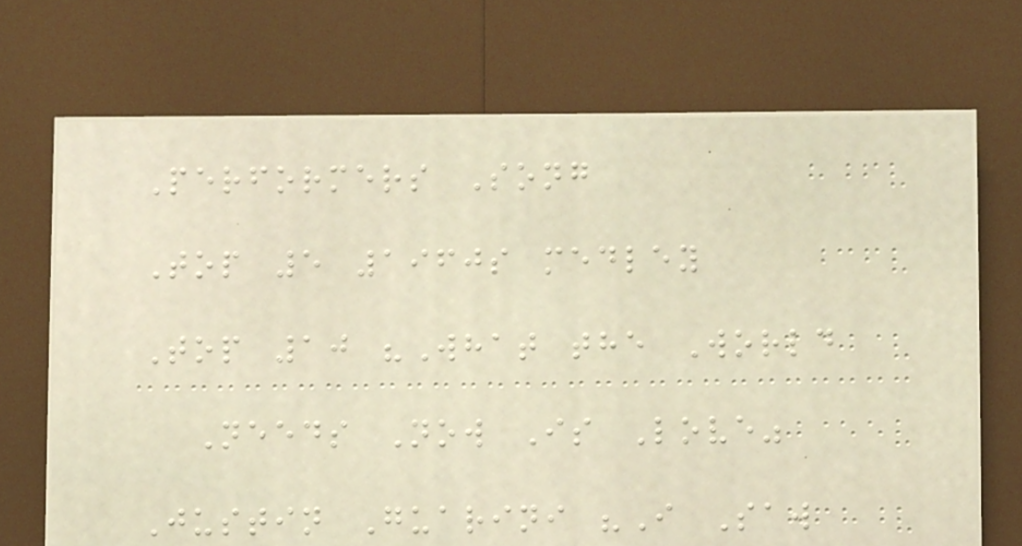Performers Song
Top 5 1960s medley
Top 10 "What the World
Needs Now Is Love"
Justin Guarini "I Saw
